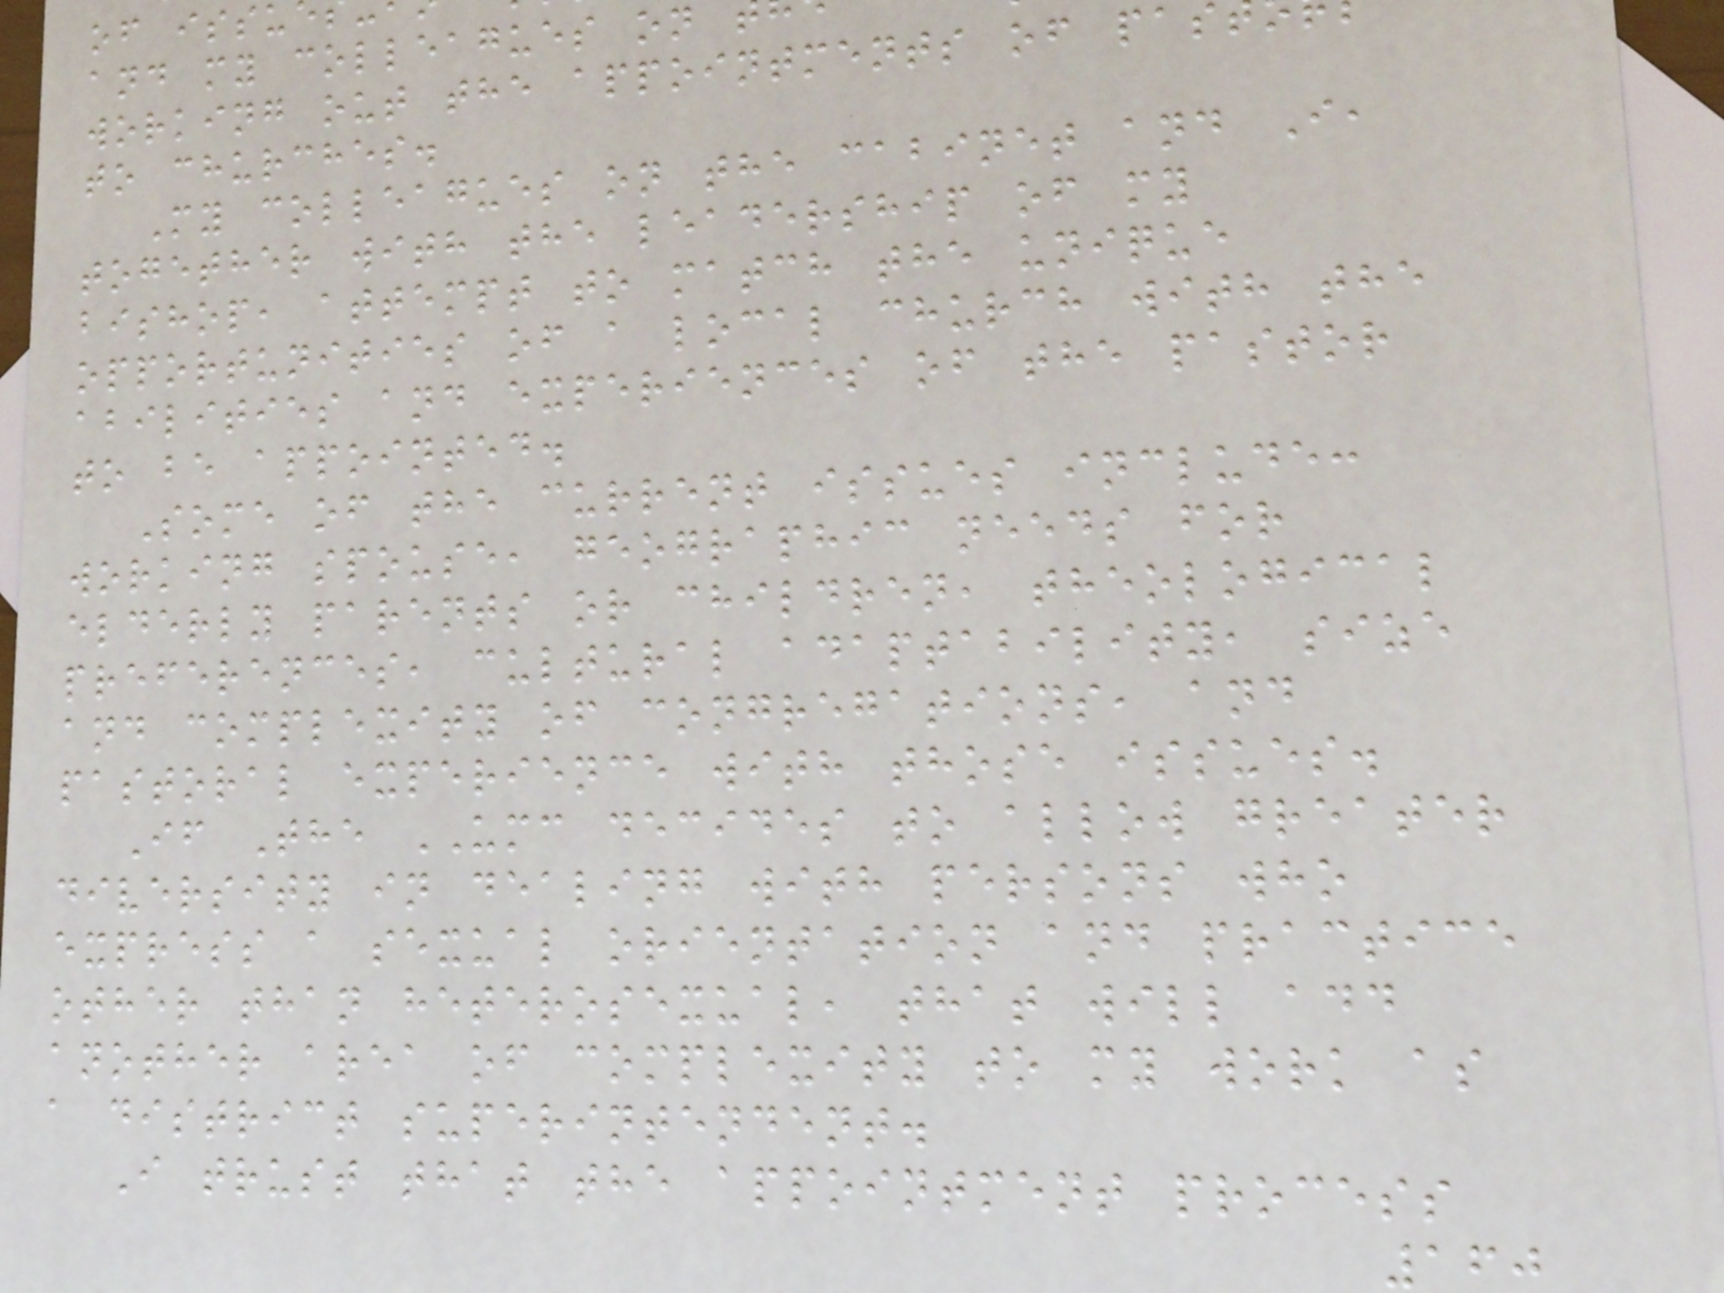and my colleagues on
working out the appointments of pas
to churches.
My colleagues on the cabinet and I,
together with the leadership of my
bishop, attempt to match the unique
opportunities of a local church with the
abilities and experiences of the pastor
to be appointed.
Some of the current issues include:
working spouse, geographic needs for
elderly parents or children, theological
preferences, cultural adaptability, size
and complexity of congregations, and
pastoral experience with those issues.
If The UMC decides to allow greater
diversity in dealing with persons who
express a sexual orientation and practice
other than heterosexual, that will add
another area of complexity to my work as
a district superintendent.
I trust that the appointment process
160
